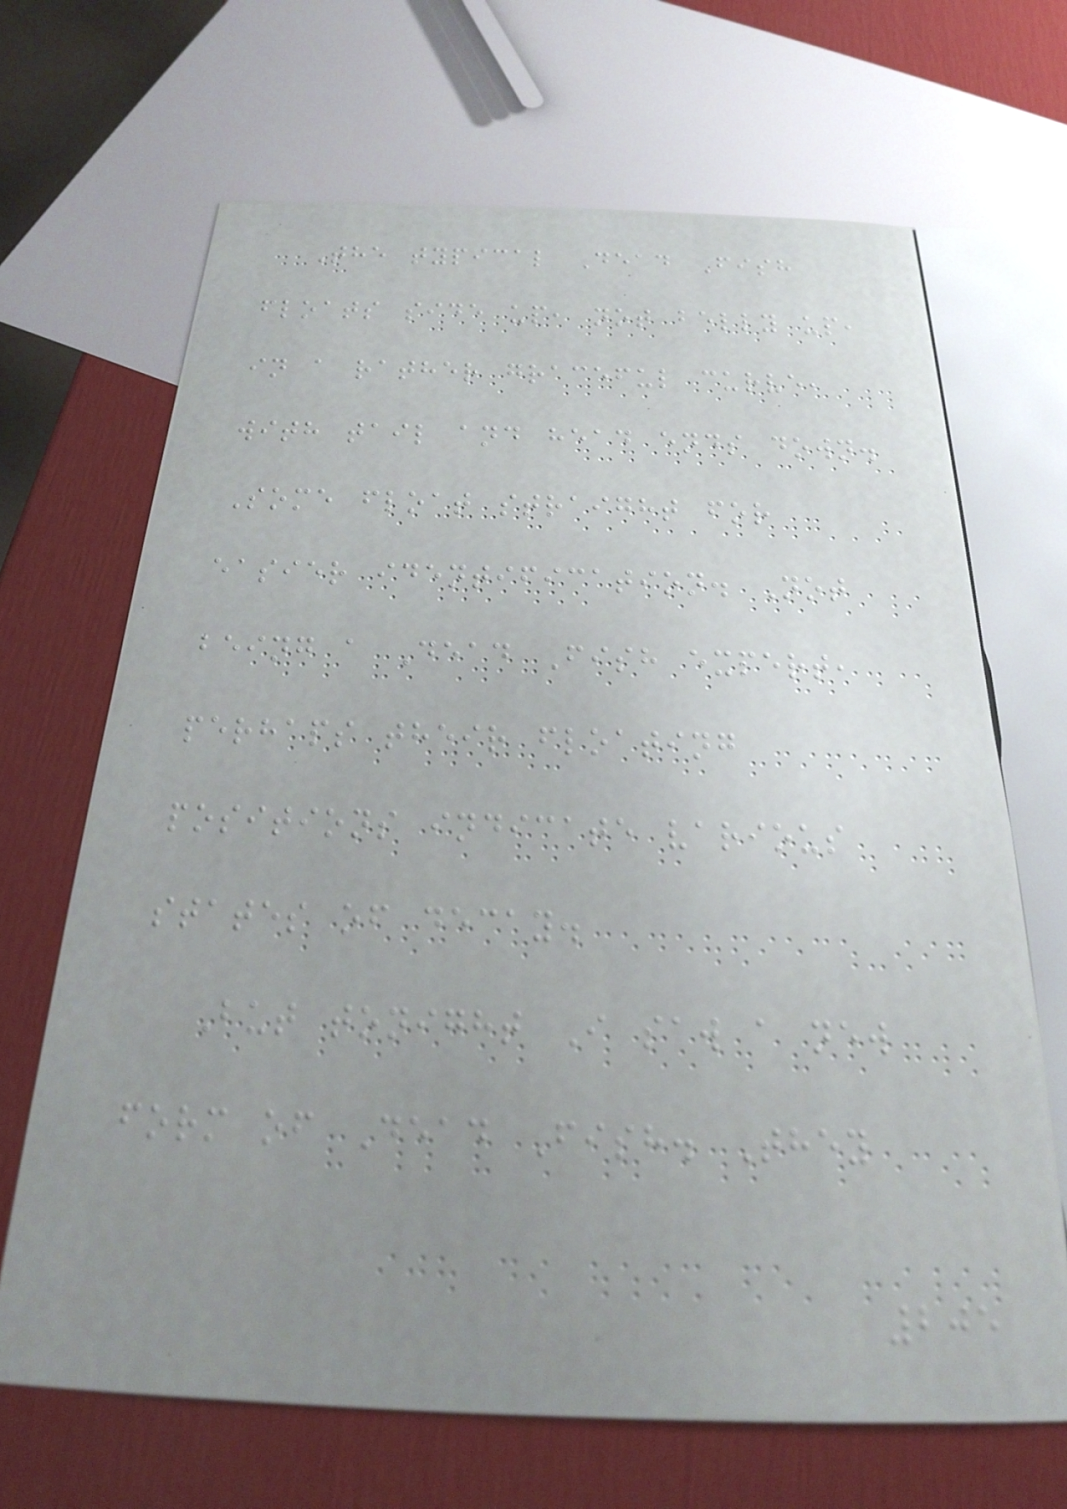The typical Dead Fish
floats side up, not belly up,
in a rather graceful curve,
with tail and head ends down.
Some float straight for
easier identification. Not
being a Dead Fish expert,
perhaps their floating
positions indicate various
states of decay.
But tonight I saw a new
form of Dead Fish. They
205
